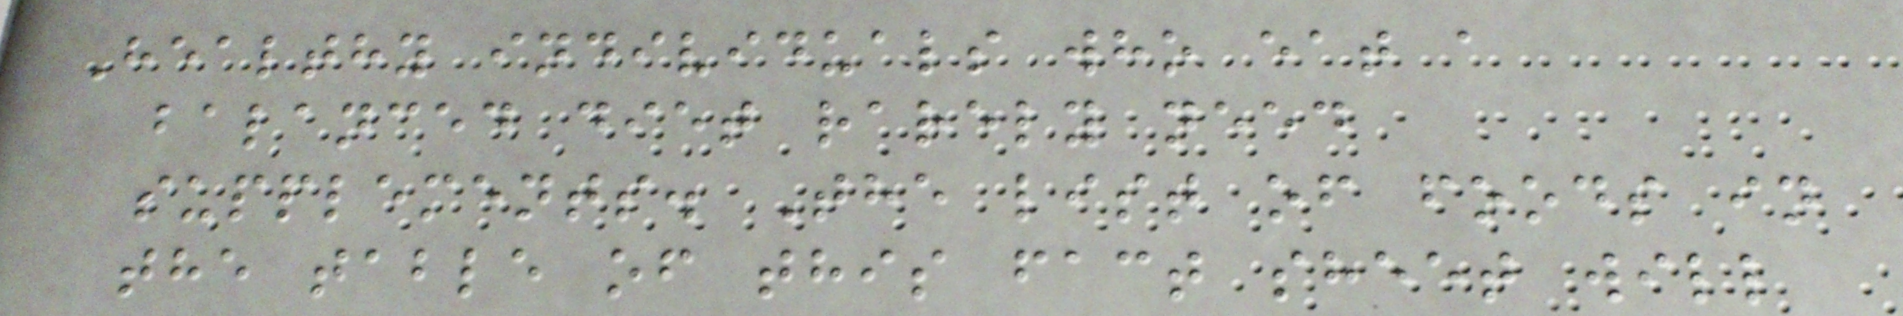Healthy individuals who eat a
balanced diet rarely need
supplements. The list of foods in
the table of this fact sheet will
